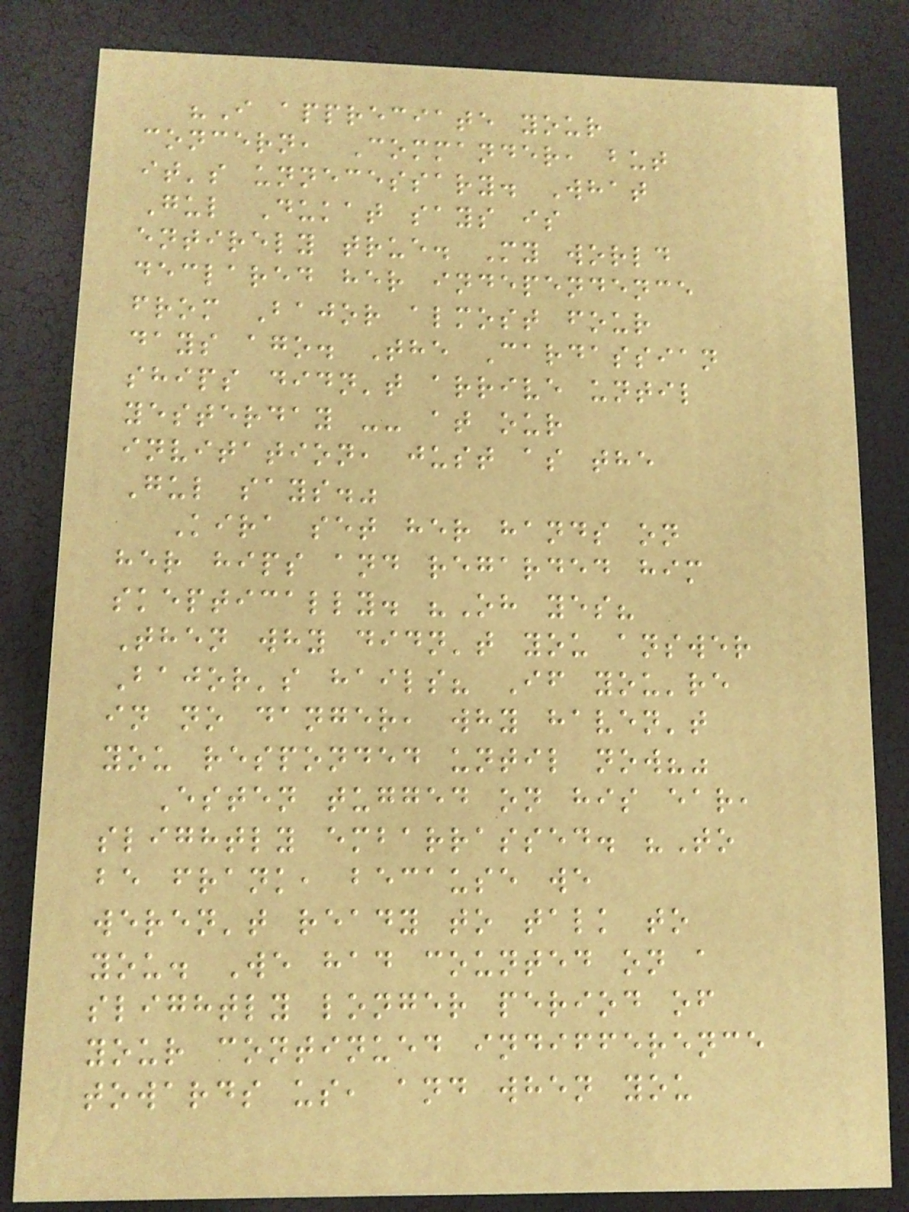"I appreciate your
concern, Commander, but
it's unnecessary. What
Gul Dukat says is
entirely true. My world
declared her independence
from Bajor almost four
days ago. The Cardassian
ships didn't arrive until
yesterday -- at our
invitation, just as the
Gul says."
Kira set her hands on
her hips and regarded him
skeptically. "Oh yes?
Then why didn't you answer
Bajor's hails? If you're
in no danger, why haven't
you responded until now?"
Esten tugged on his ear,
slightly embarrassed. "To
be frank, because we
weren't ready to talk to
you. We had counted on a
slightly longer period of
your continued indifference
towards us, and when you
